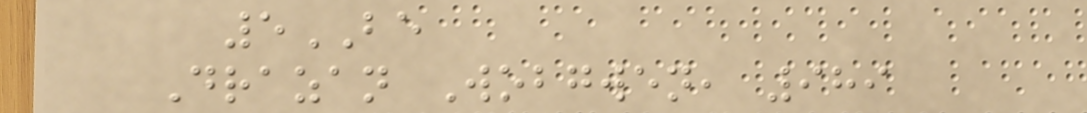5BE
Drazan Wobgwen, 989
